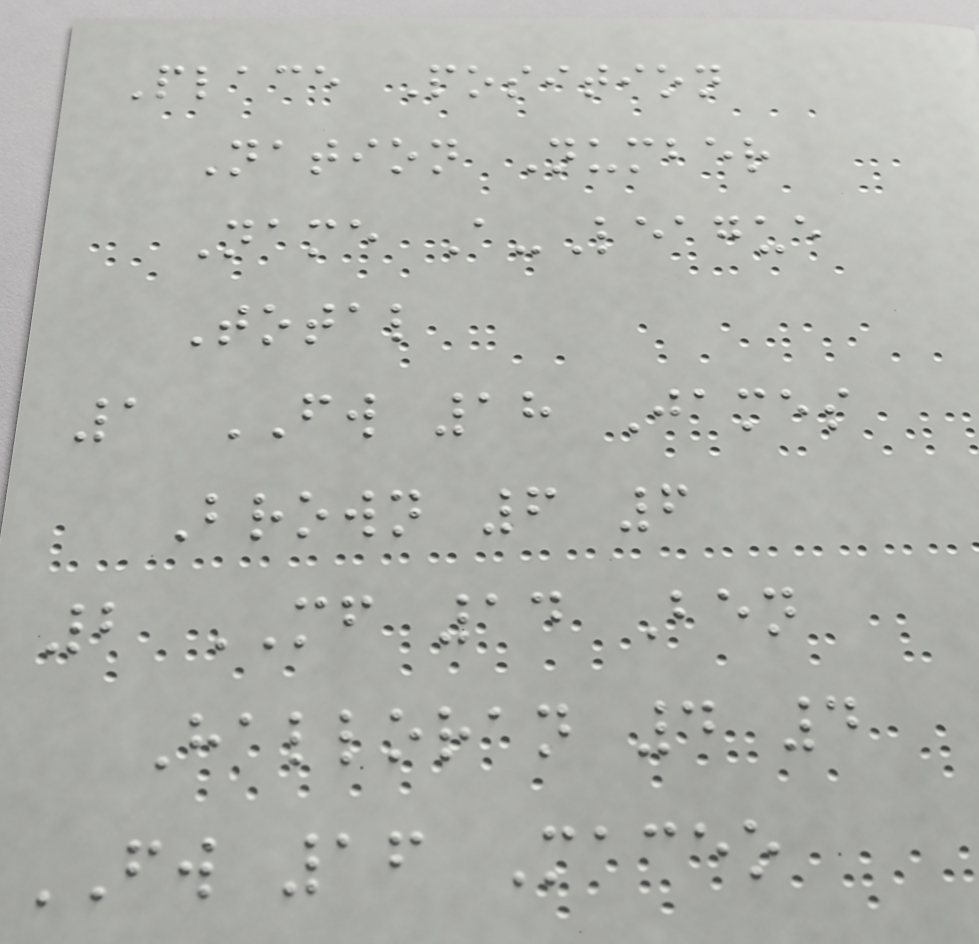Place Position
Nation Number
Name A-League
Total
1 FW 18 James
Brown 6 6
2 MF 14 Ben
Halloran 4 4
FW 16 Maceo
